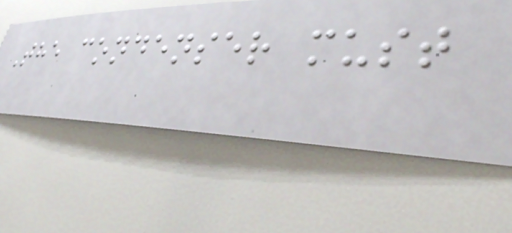The condenser must
